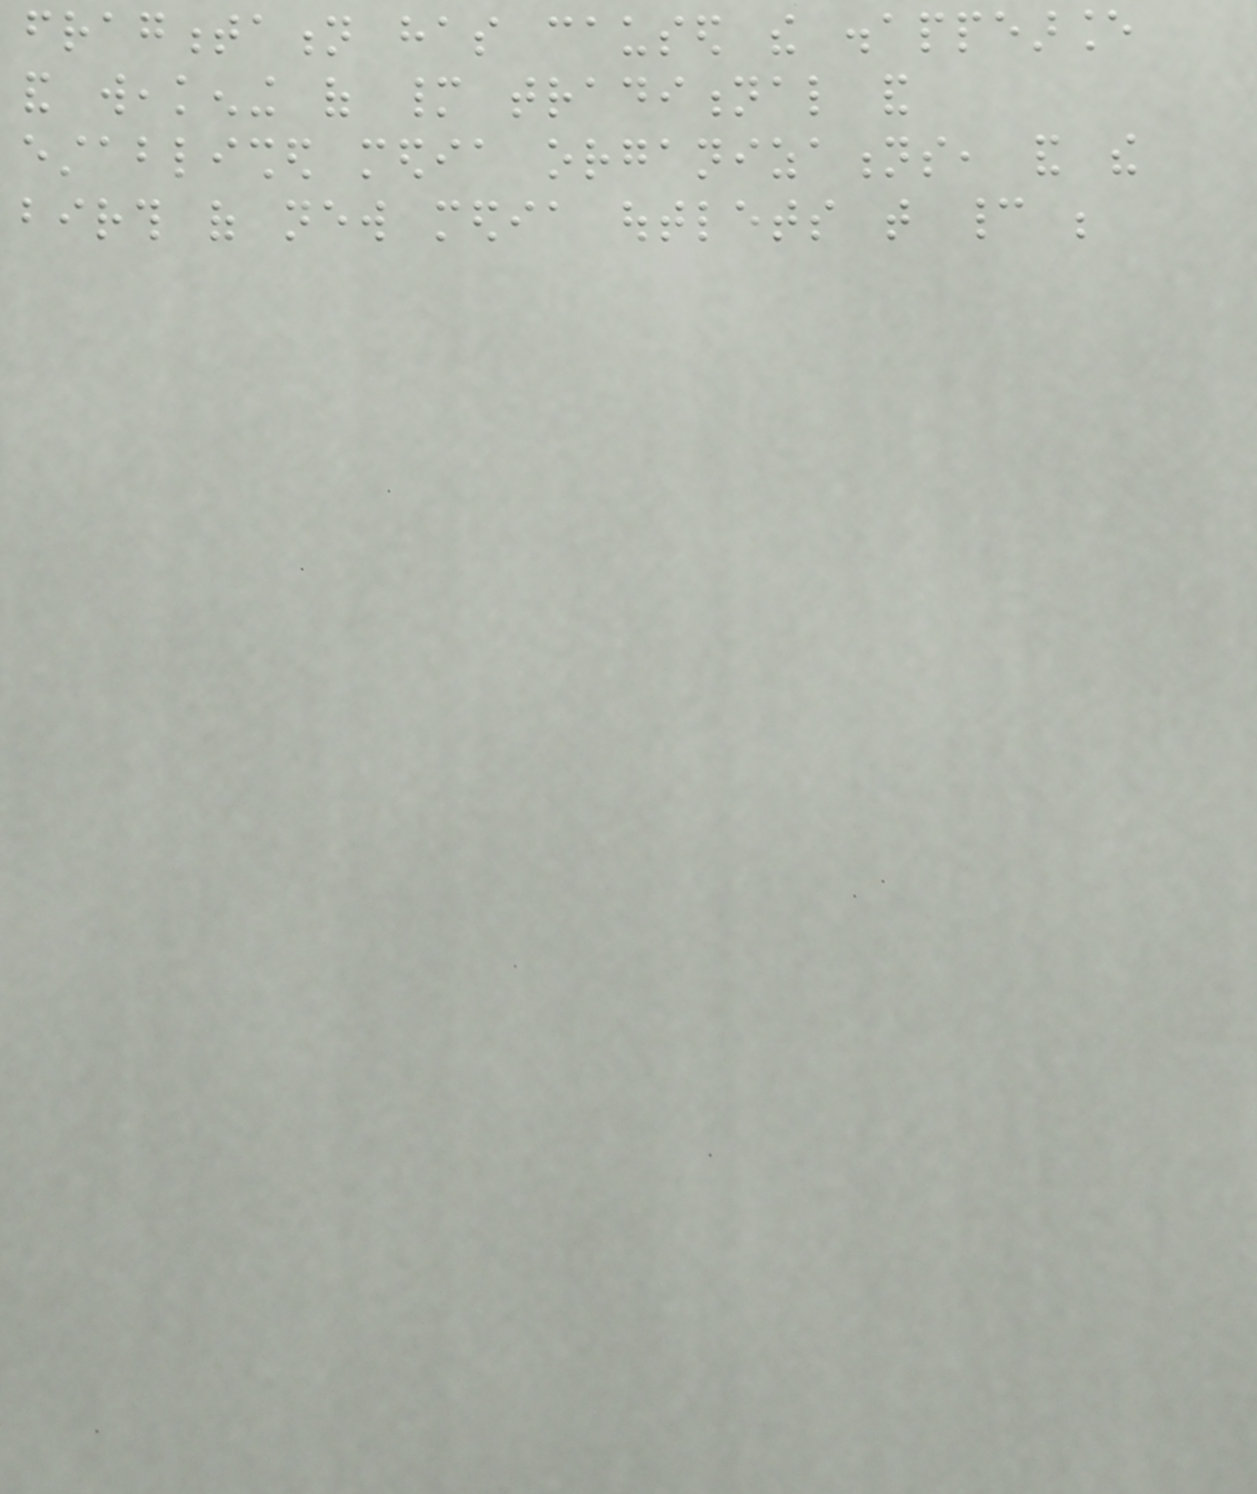fragmentation has caused the disappearance
and weakening of many traditional and
established media organizations, and the
birth of new media outlets that cannot be
